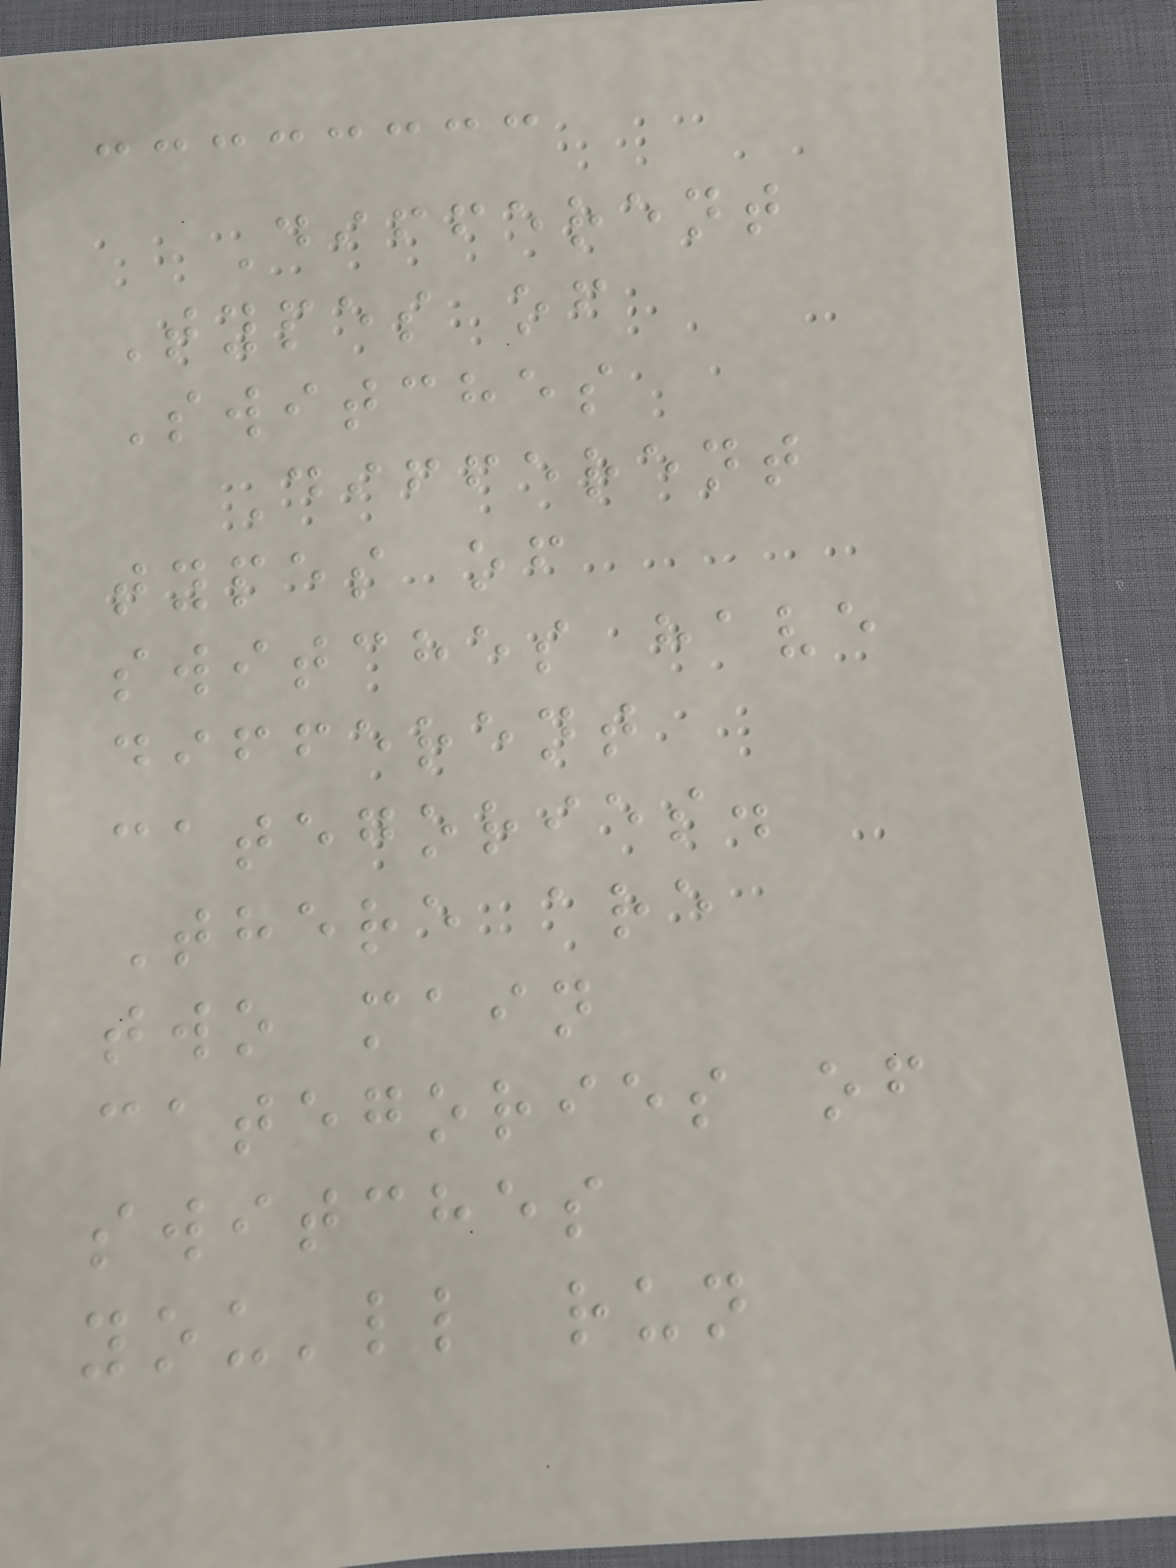Different
Types of
Switches
Different
types of
switches have
different
categories.
There are
two main
categories of
switches
you'll run
